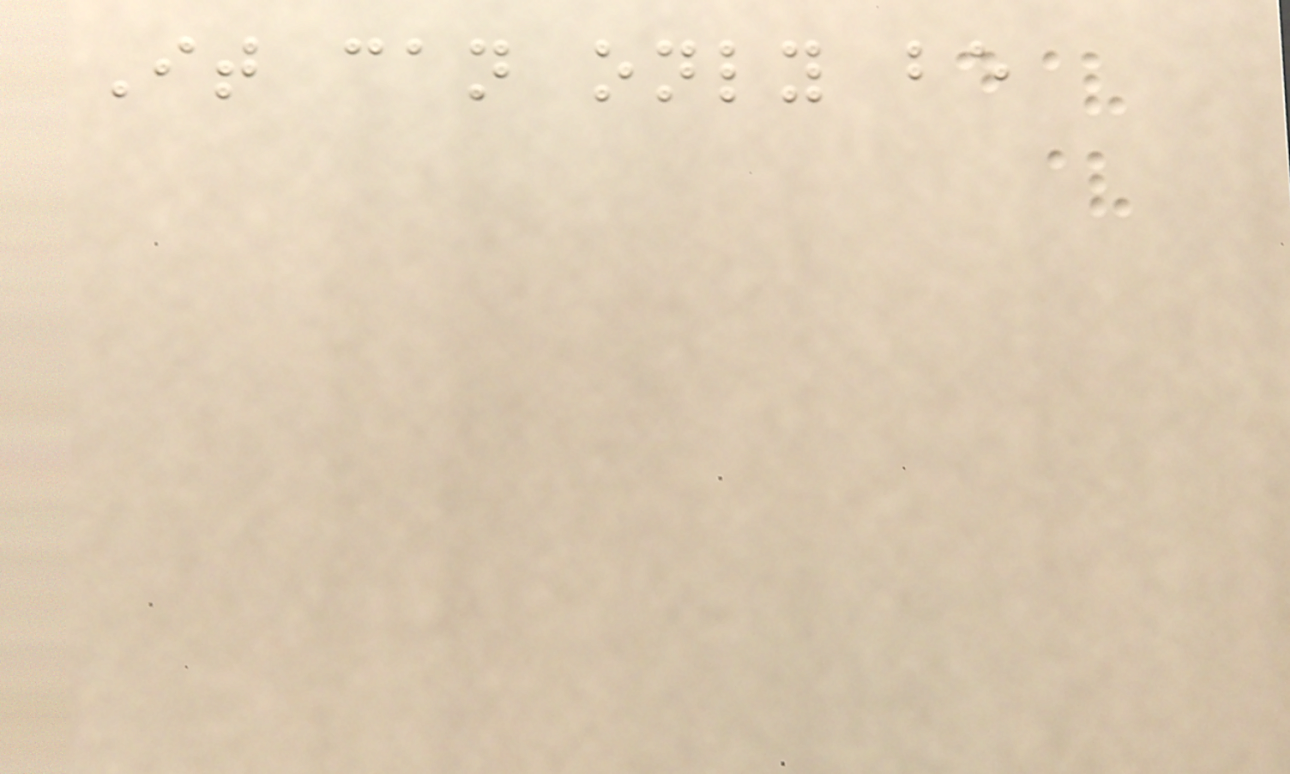It can only be
